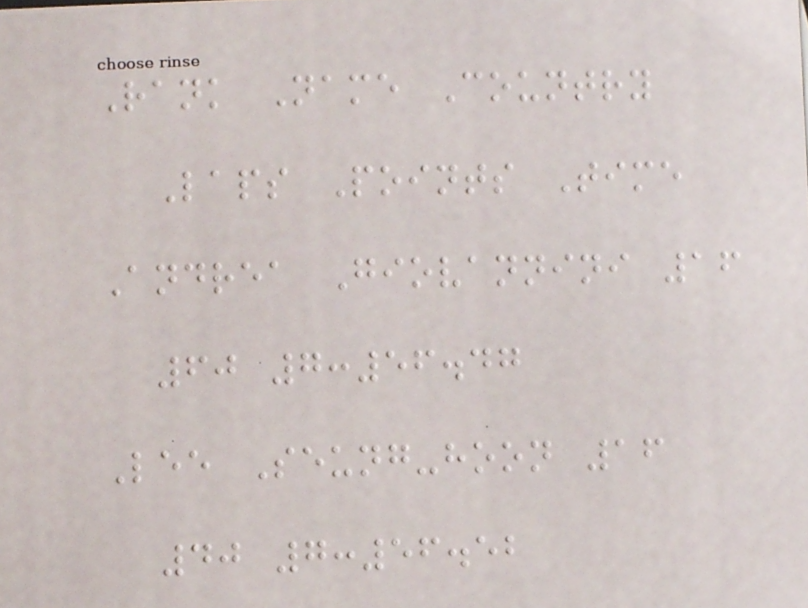Rank Name Country
Laps Points Time
Andrea Giovannini 16
60 7:56.47
Lee Seung-hoon 16
40 7:56.52
